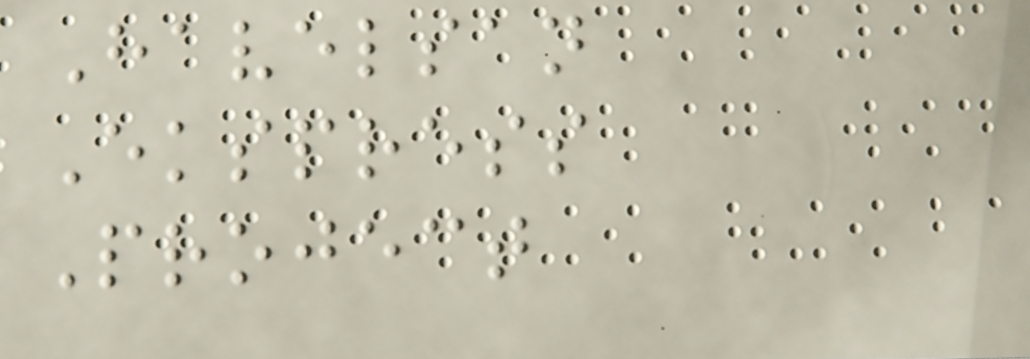Havelsan
Ekspress
Project
